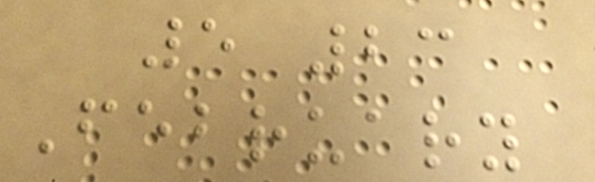5 23
February
